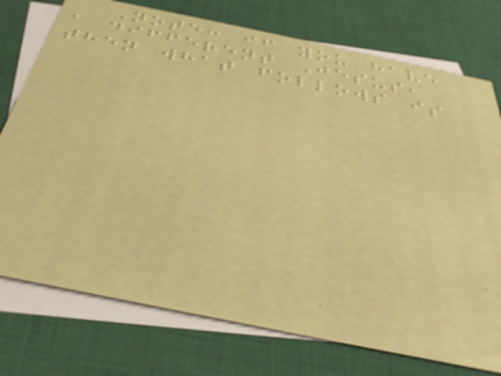Note: if you have
a different Jesus,
then what follows is
